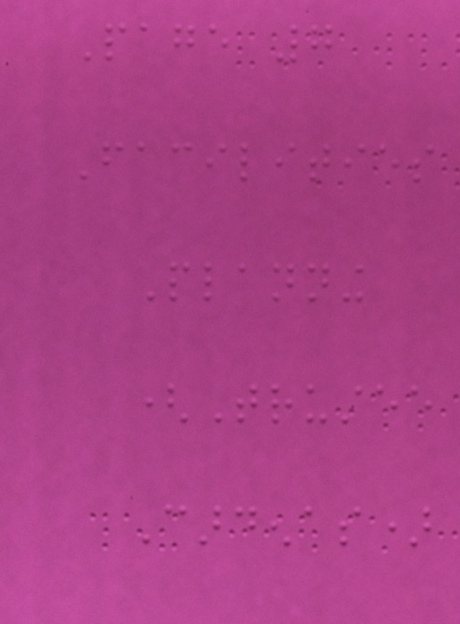Page 7
Facilities
Planning
(Trustee
Cardenas)
